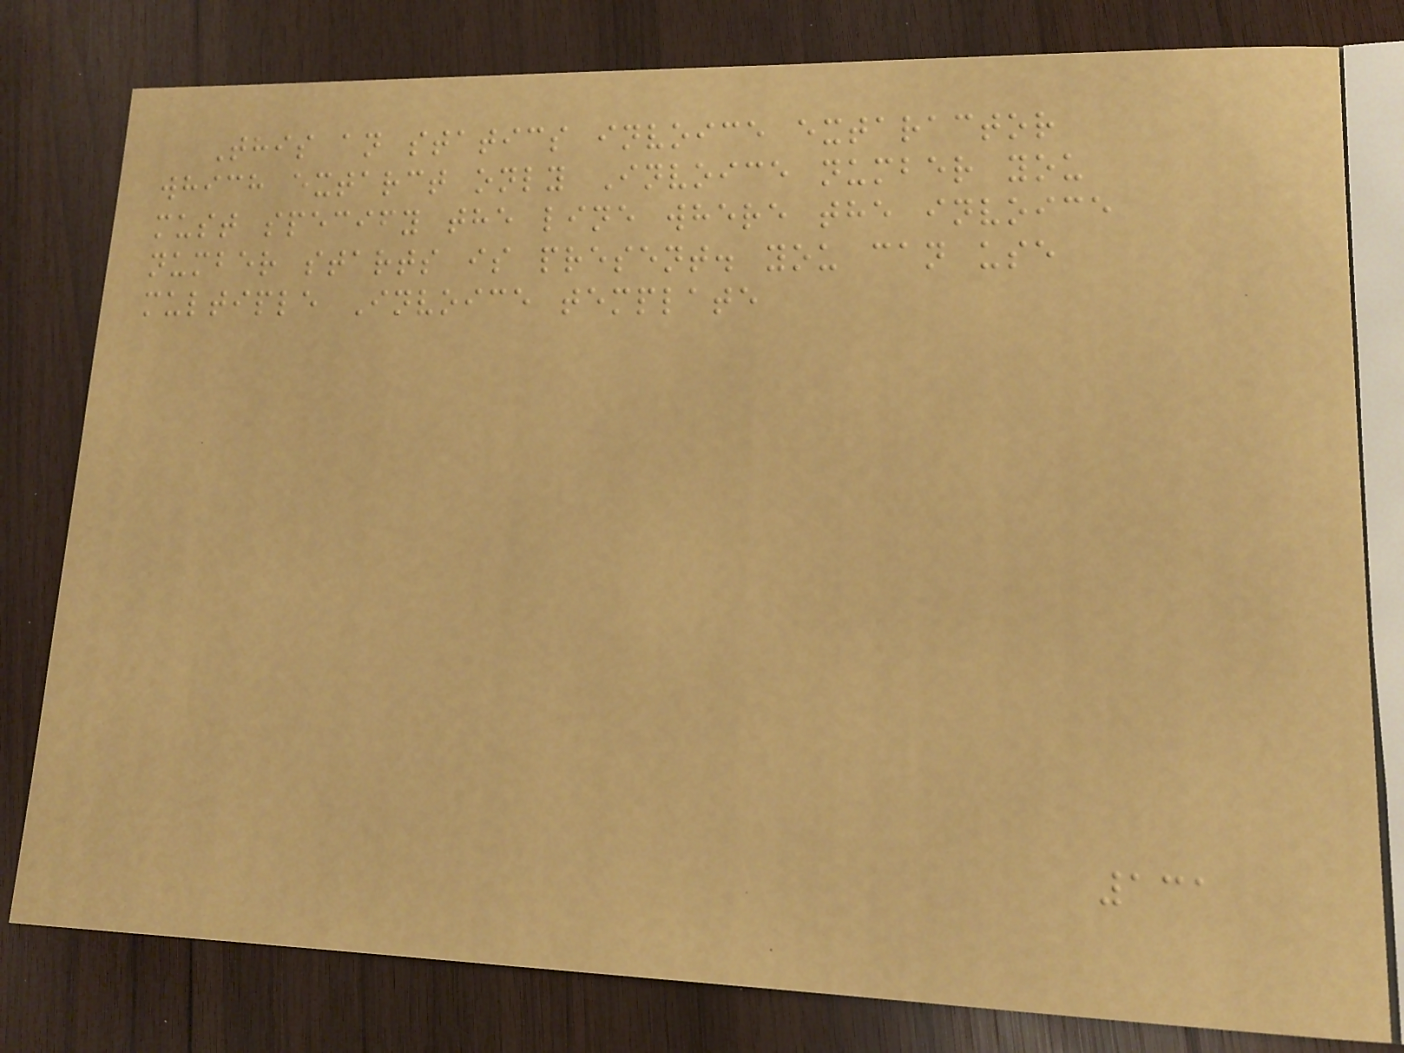This an statics invoice extaractor
which extarct only Invoice number you
must specify the line where the invoice
number starts is present. you can use
multiple Invoice template
131
